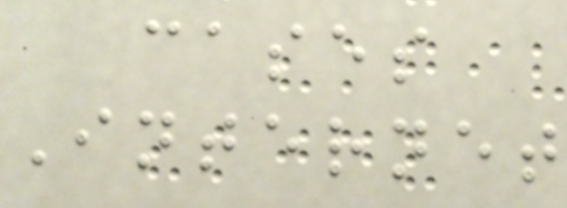cases
Internet
